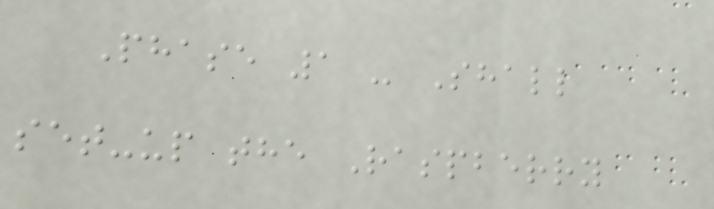Phase 1 - Shall
set-up the Raspberry
